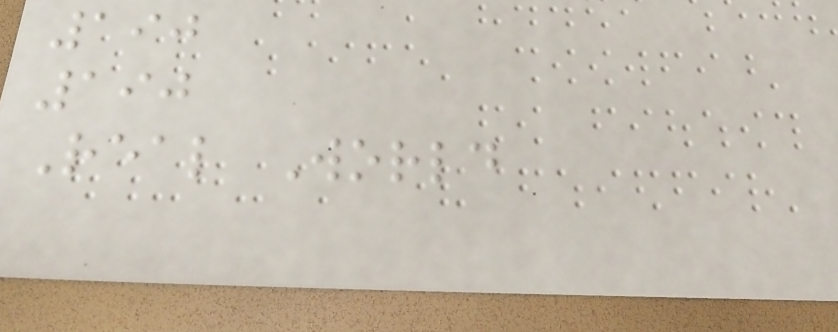190
190
Real World
